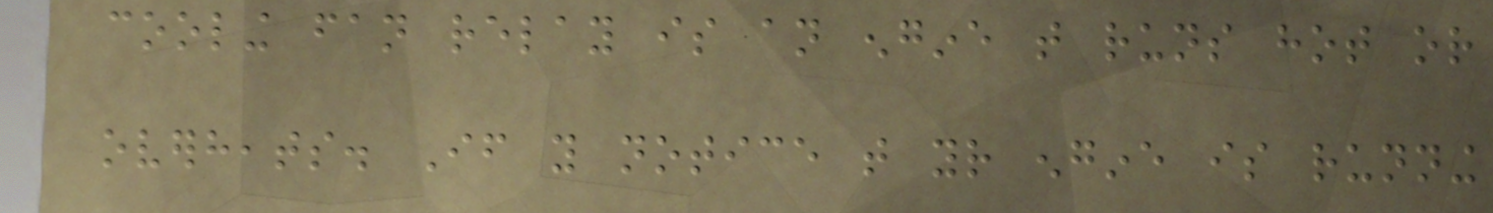cooling fan relay is an engine that runs hot or
overheats. If you notice that your engine is running
